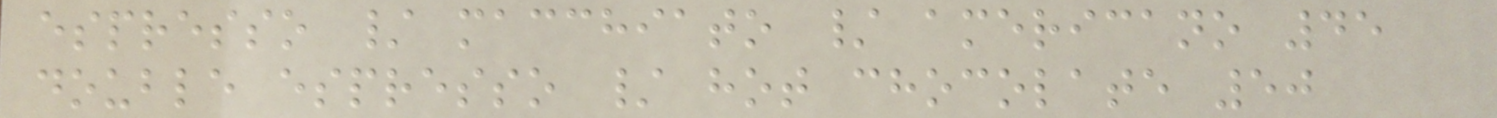espresso / macchiato / americano 45
double espresso / hot chocolate 50
